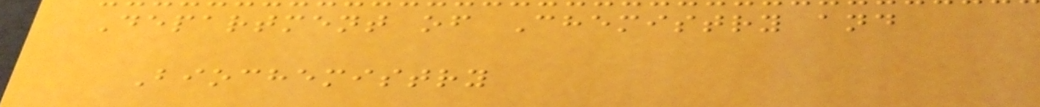Department of Chemistry and
Biochemistry
